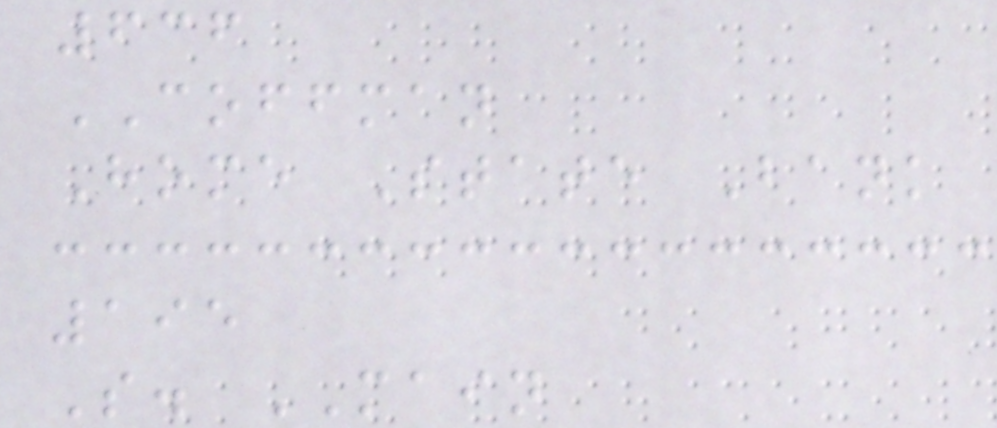636
COFFMAN
Home State Bank
195
S. MAIN
